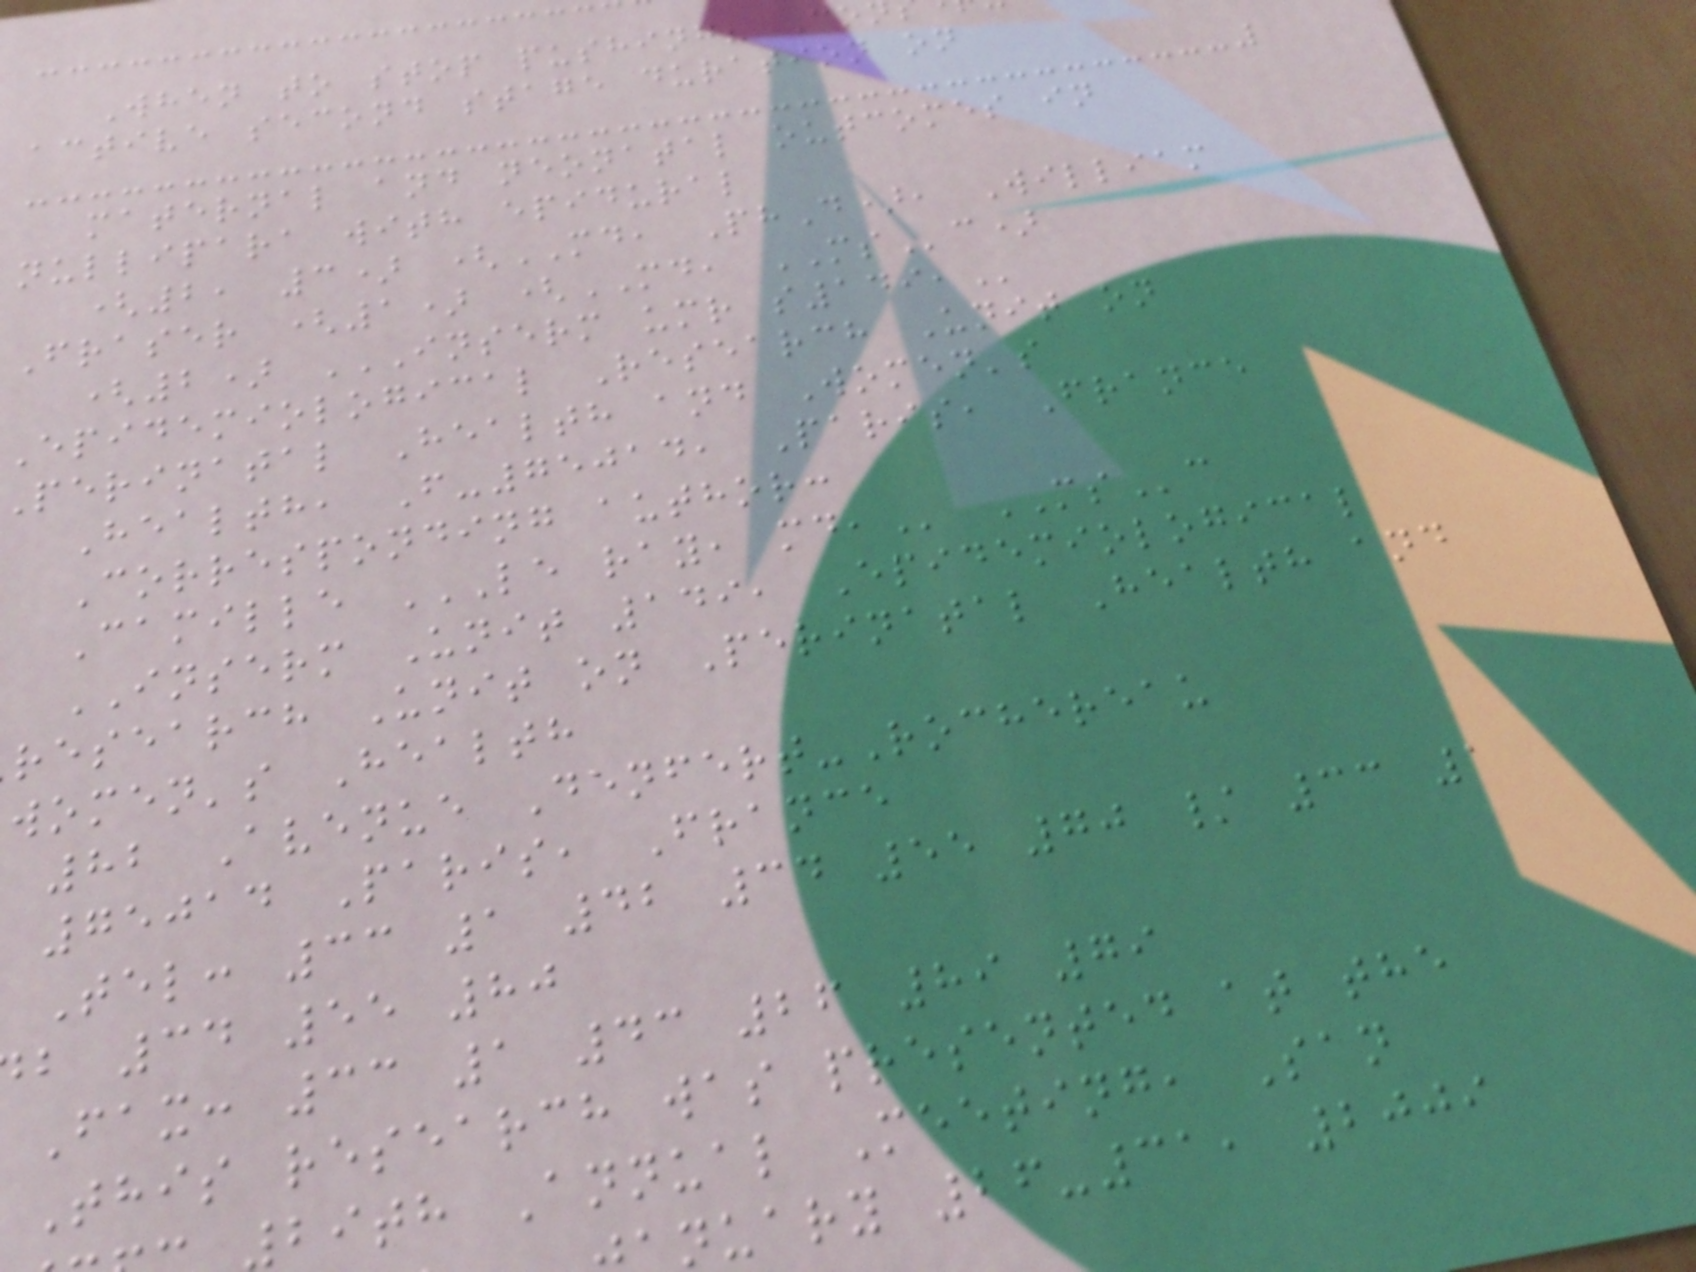When to stop pushing? Co
active second stage duration on
maternal and neonatal outcomes in
nullipara with epidural
(2, 3) (MD, PhD), William
Fraser (1) (MD, MSc)
(2) INSERM UMR S149,
Epidemiological Research Unit on
perinatal Health and Women's
Health, F-75014, Paris, France
Corresponding author:
Camille LE RAY, MD, MSc
INSERM Unit 149, Epidemiological
research Unit on Perinatal Health and
women's Health
82 Avenue Denfert-Rochereau
75014 Paris, France
Tel: 33 1 42 34 55 70 / 33 1
b 34 55 80
Fax: 33 1 43 26 89 79
This research was presented at the
29th Annual Meeting, San
nuary 26-31, 2009
